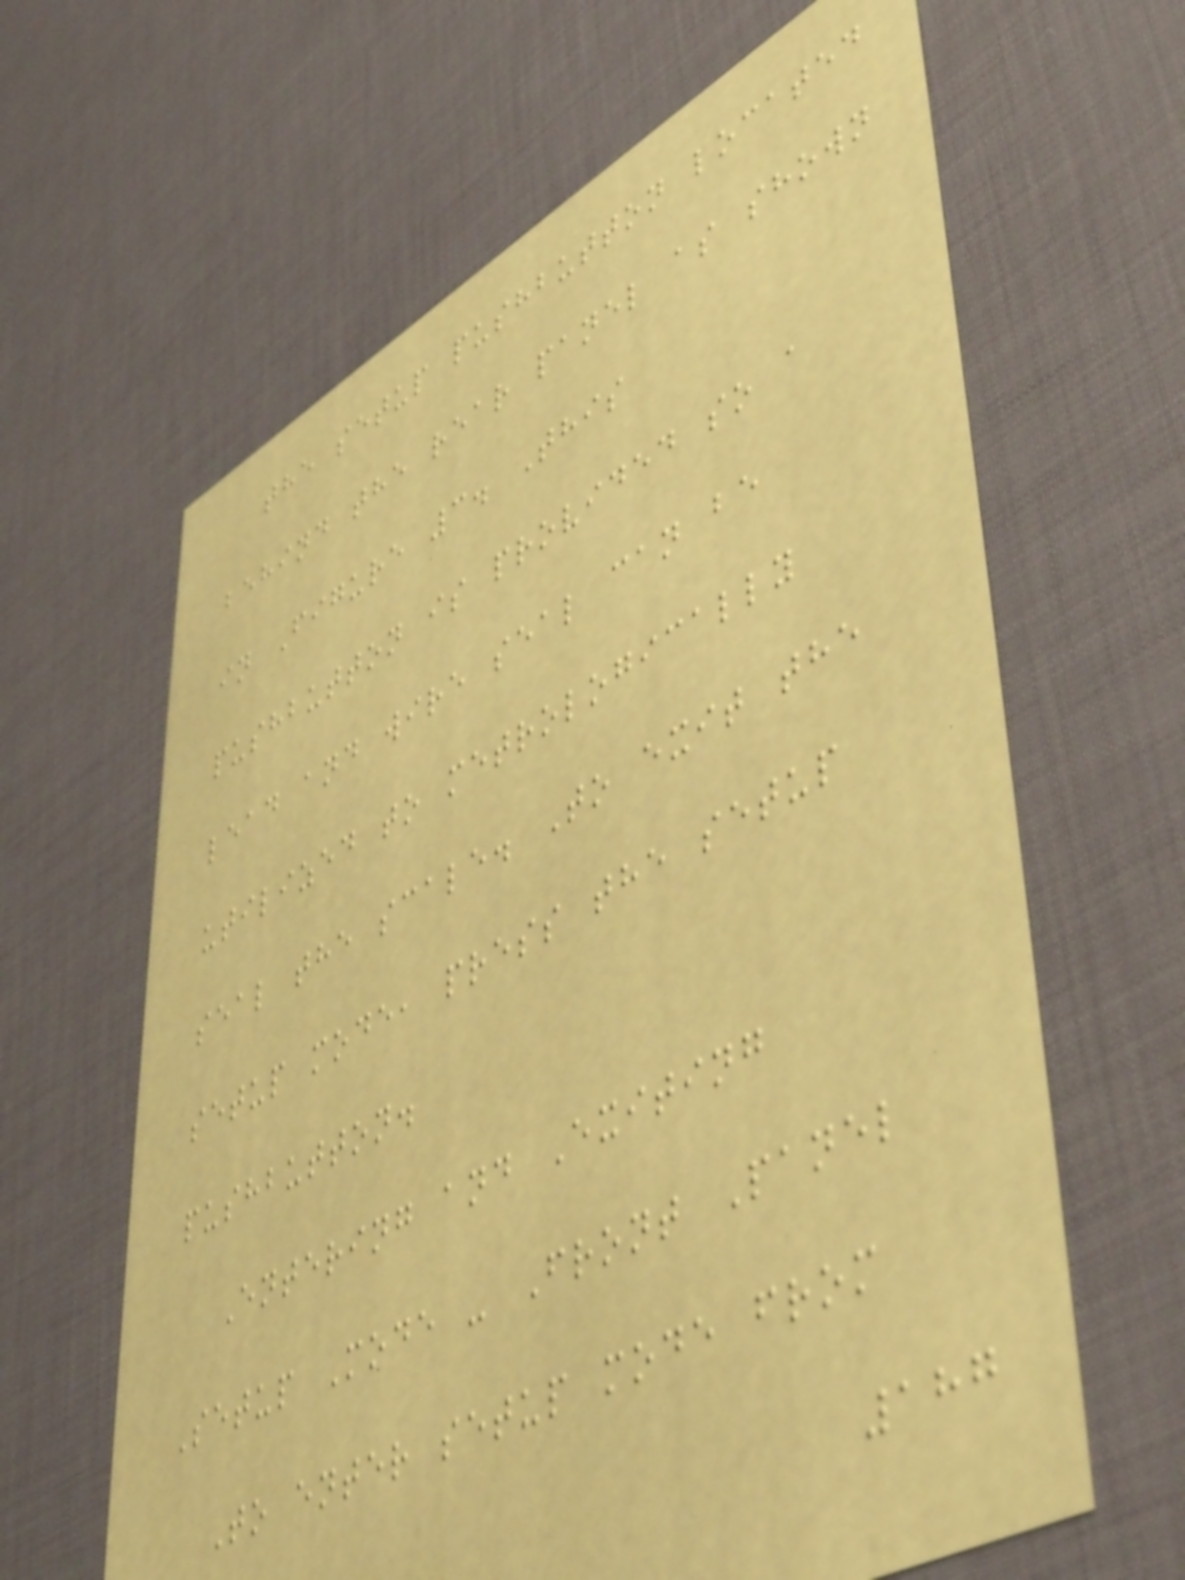the setup pushbutton located
behind the rear panel as shown
in Figure 3. This
pushbutton is provided so a
lead and wire seal can be
utilized to metrologically
seal the scale. To exit the
setup mode, press the setup
pushbutton.
Entering and Exiting
Setup Mode - Front Panel
To enter setup mode from
187
